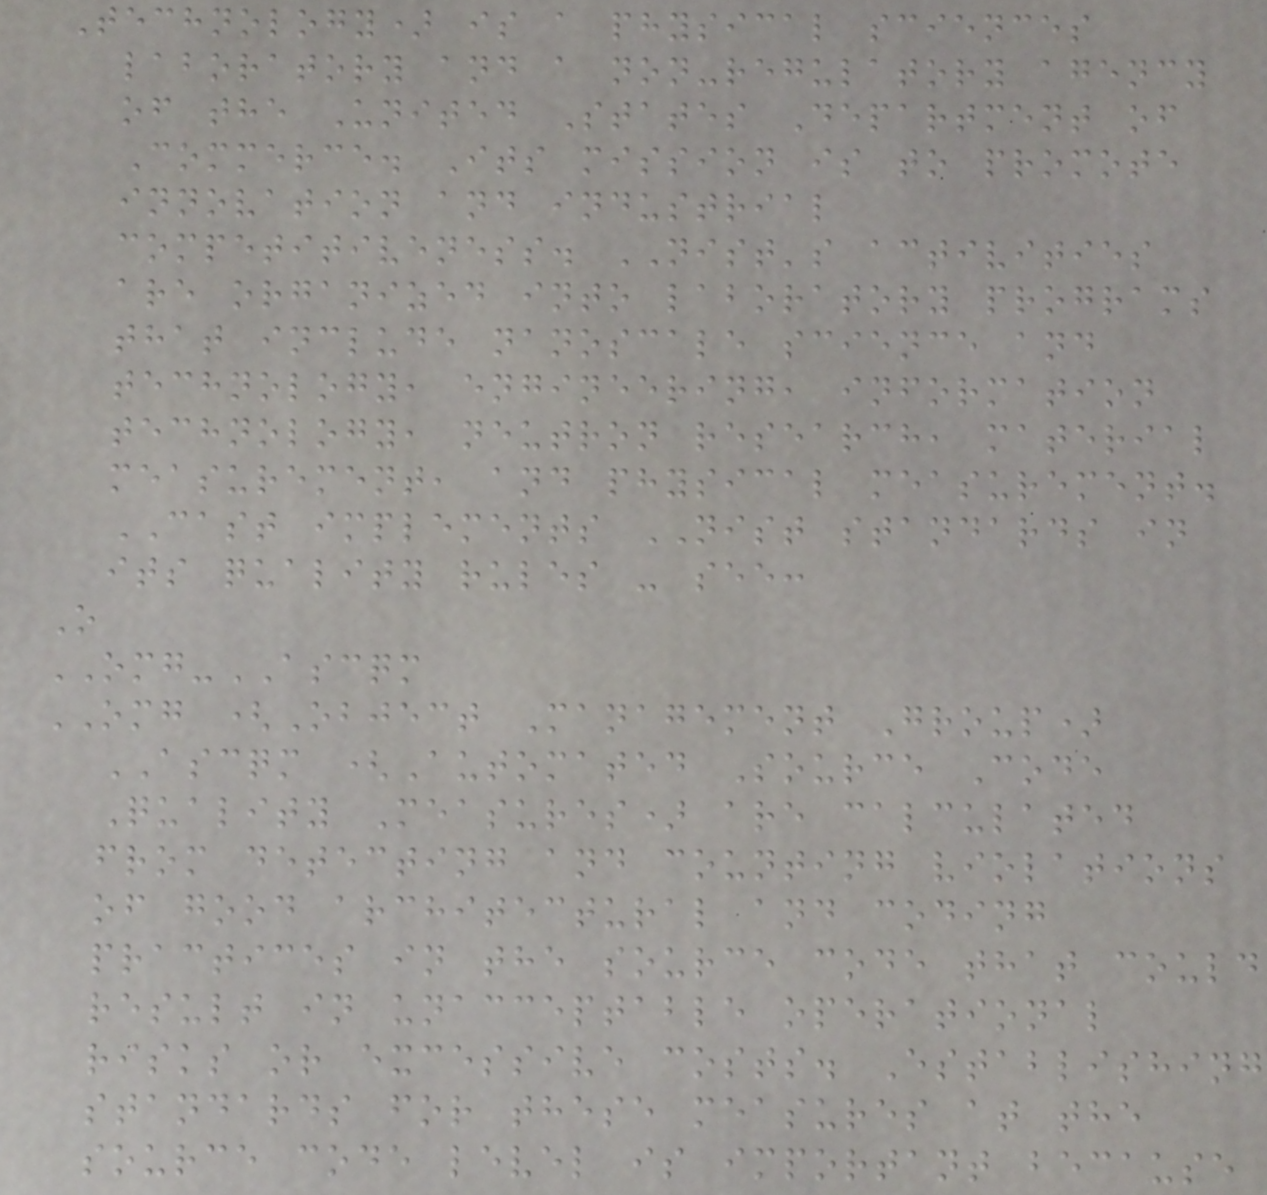Technology) is a physical sciences
laboratory and a non-regulatory agency
of the United States Department of
Commerce. Its mission is to promote
innovation and industrial
competitiveness. NIST's activities
are organized into laboratory programs
that include nanoscale science and
technology, engineering, information
technology, neutron research, material
measurement, and physical measurement.
CAST implements NIST standards in
its quality rules - see:
O
OMG-ASCQM
OMG (Object Management Group)
ASCQM (Automated Source Code
Quality Measures) are calculated
from detecting and counting violations
of good architectural and coding
practices in the source code that could
result in unacceptable operational
risks or excessive costs. Establishing
standards for these measures at the
source code level is important because
